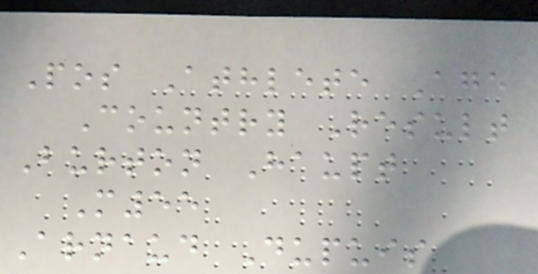Pos Athlete Age
Country Result
Burton Haupt
M55
Arnaud Dupuis
